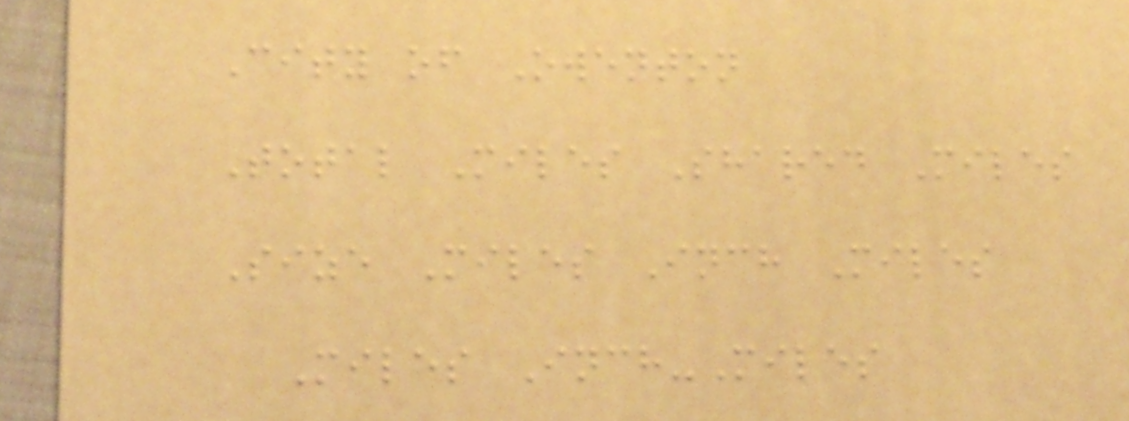City of Owenton
Total Miles Shared Miles
Size Miles Inch Miles
Miles Inch-Miles
